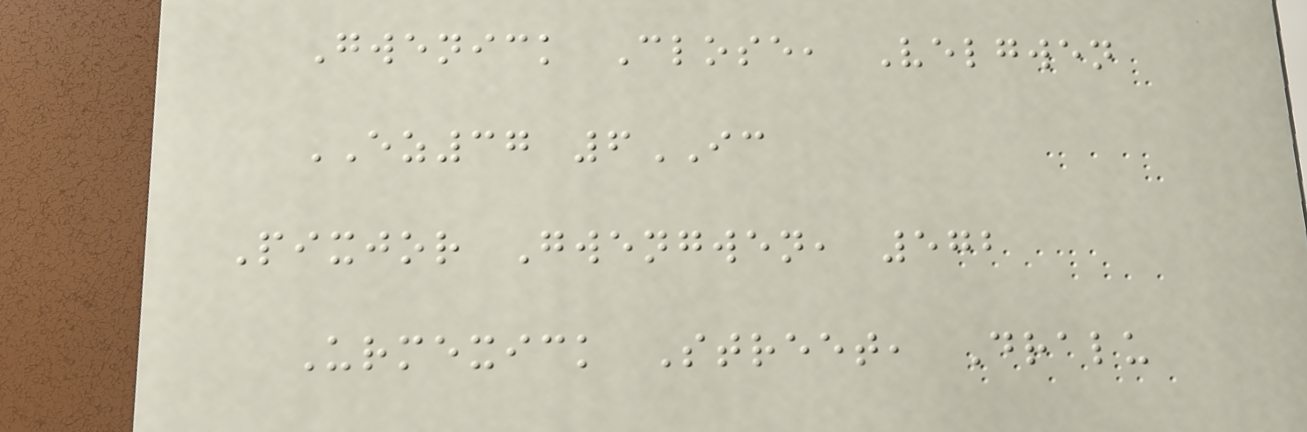Gwenick Close, Velgwen
EZ37 6IC
Pixjor Gwengwen, 572
Urmexick Street, Dralu
